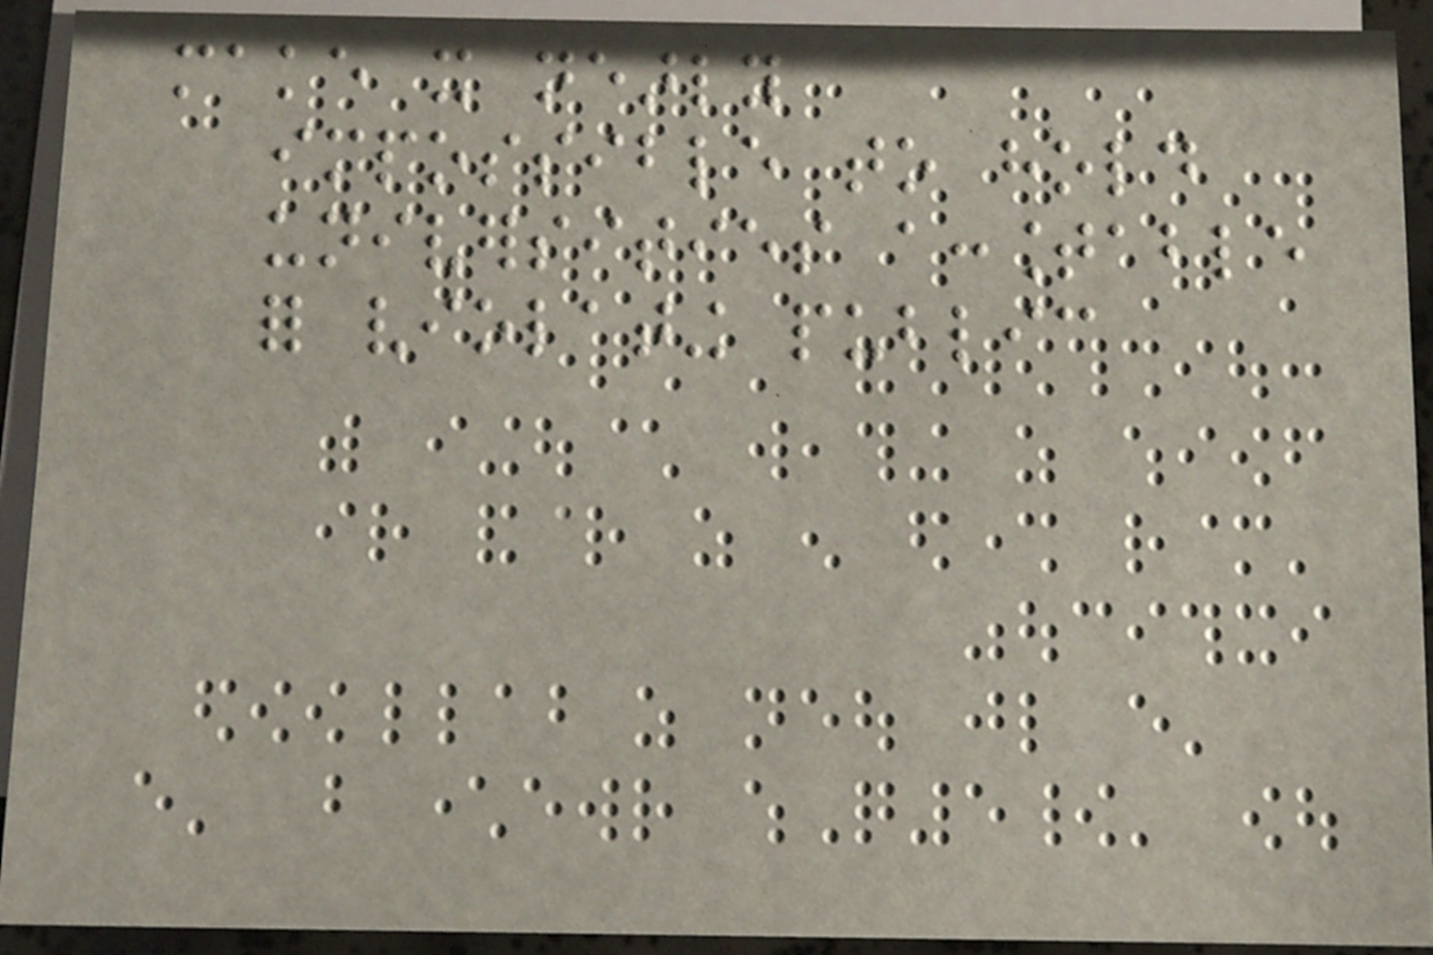make it nearly
impossible to hold
universities accountable
for violating public
